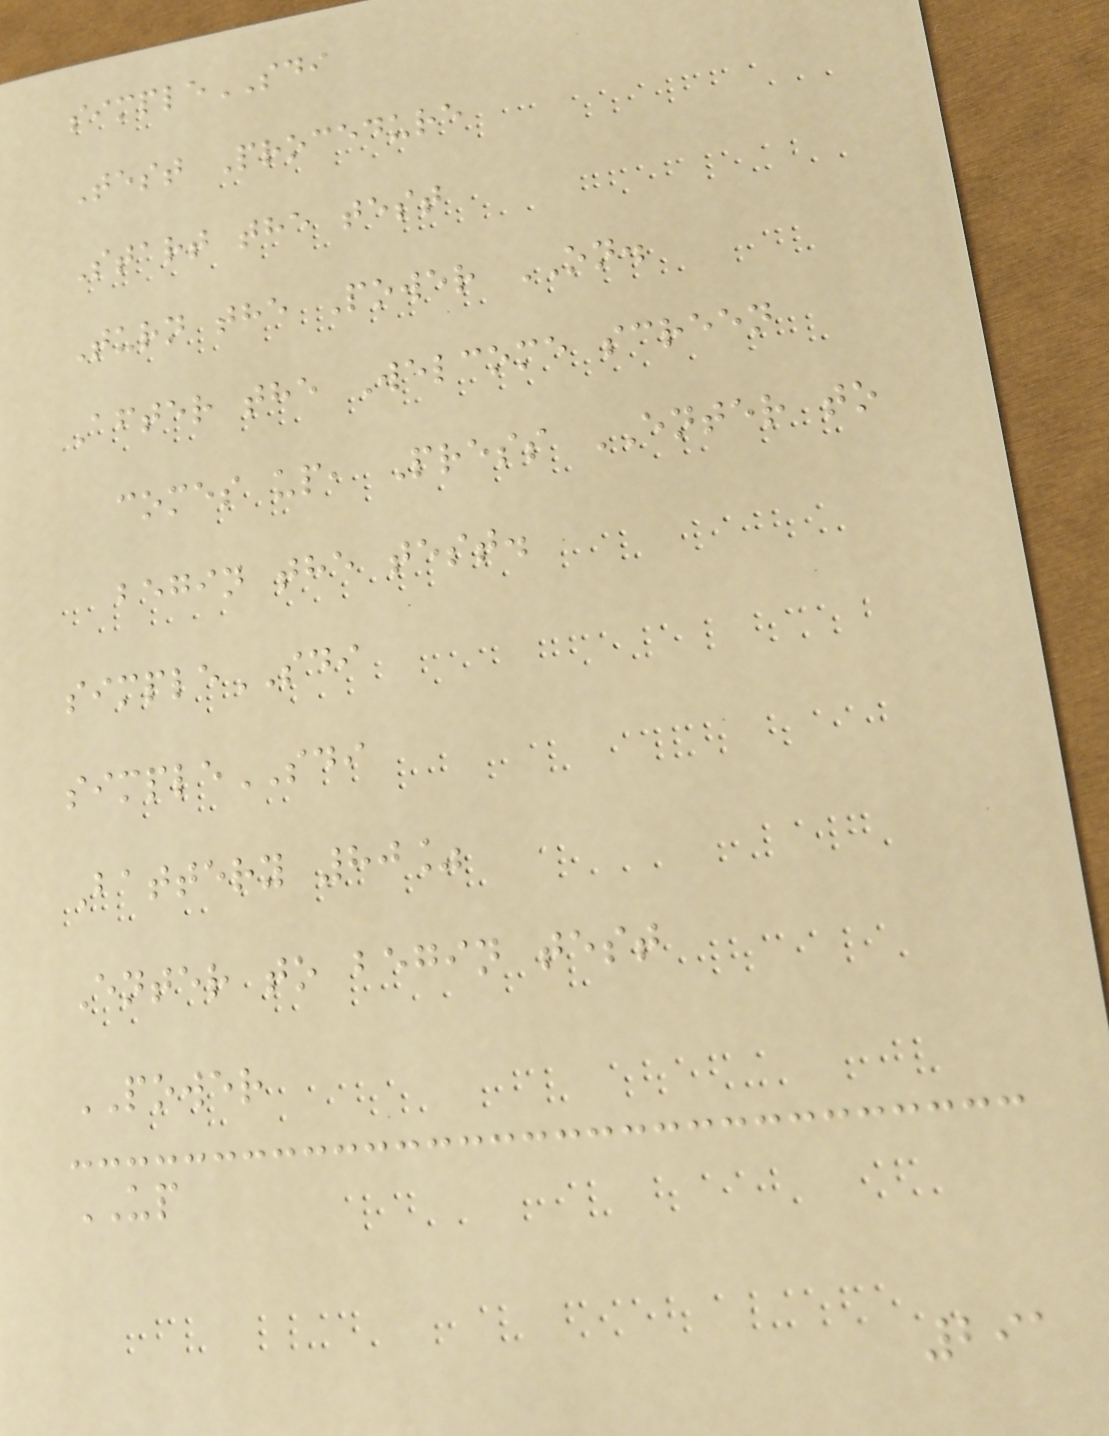simpleSDI
Test Procedure
Start the test
Turn the Power ON.
After the Welcome screen
comes up, Press ENTER to
begin the test.
simpleSDI
simpleSDI
Battery 80%
Enter to begin test
POWER
UP
291
